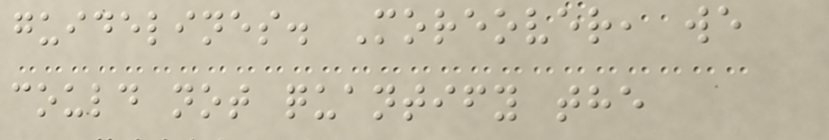guidelines. Moreover, we
could not quantify the
